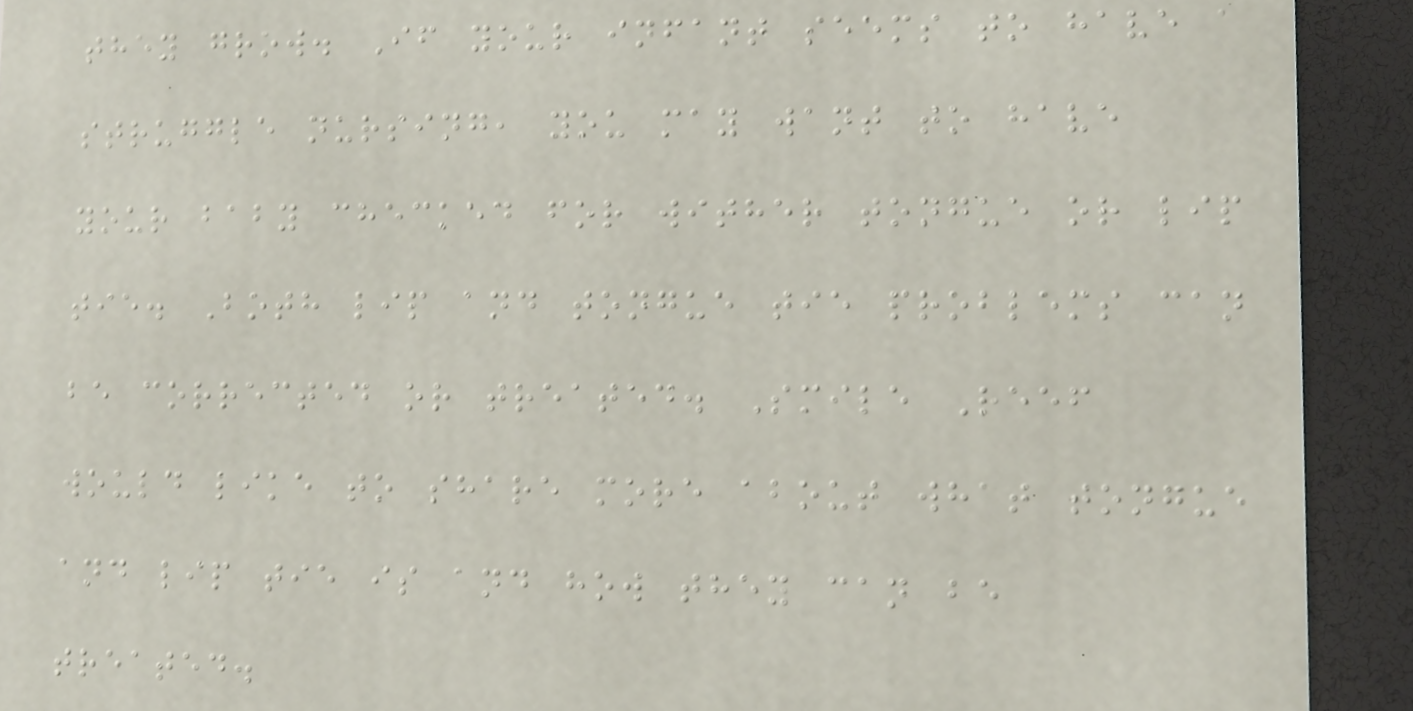they grow. If your infant seems to have a
struggle nursing, you may want to have
your baby checked for wither tongue or lip
tie. Both lip and tongue tie problems can
be corrected or treated. Smile Reef
would like to share more about what tongue
and lip tie is and how they can be
treated.
